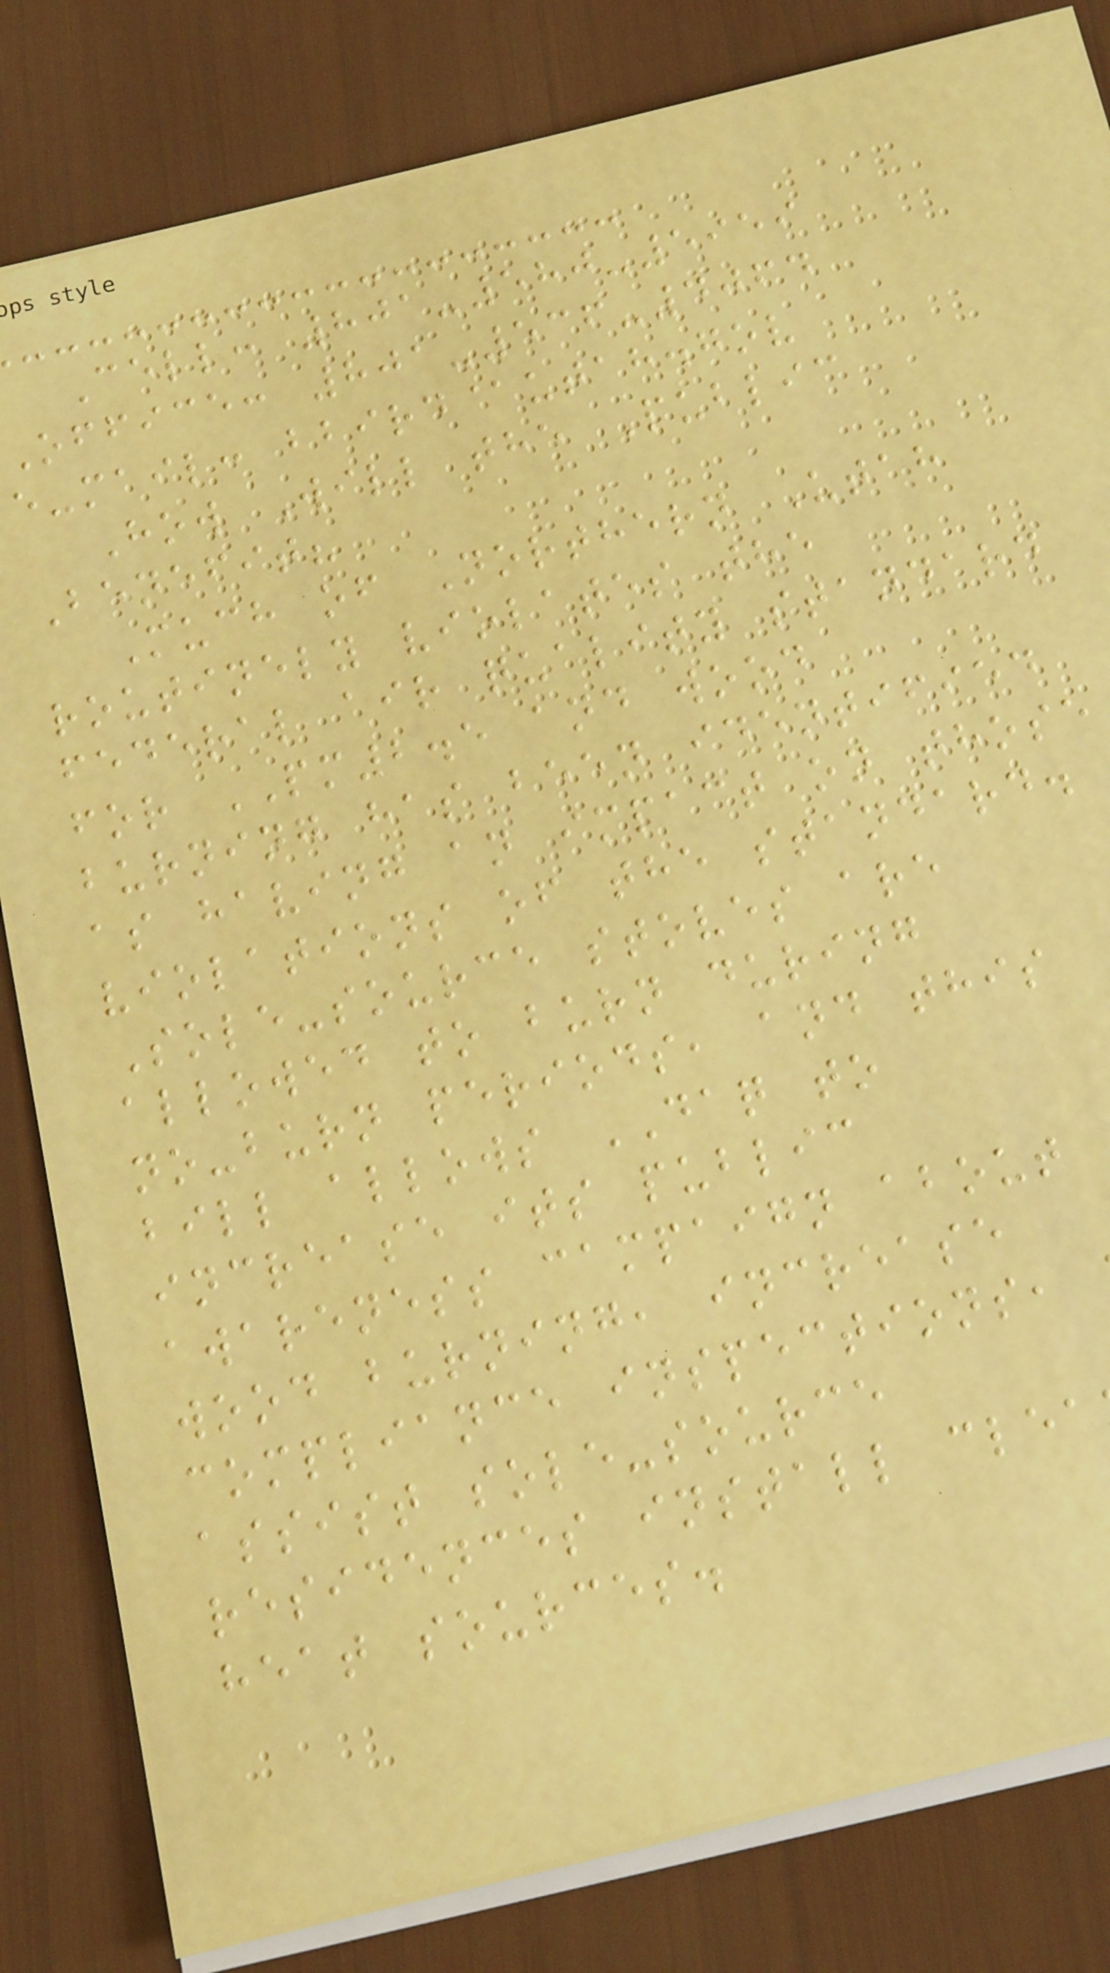Cell: 801-580-5959
Office: 801-536-4064
e-mail: bbird@utah.gov
How Will the Public
Benefit?
Much of Northern Utah
routinely violates the
federal air quality standard
for PM2.5 and wood
burning has been identified
as having an impact on those
violations of the standard.
Sole-source stoves are
allowed to burn during
no-burn periods, and this
bill allows DAQ to
increase its public
awareness campaign about
wood burning, increase
compliance inspections,
assist sole-source
residences install clea
heat sources.
